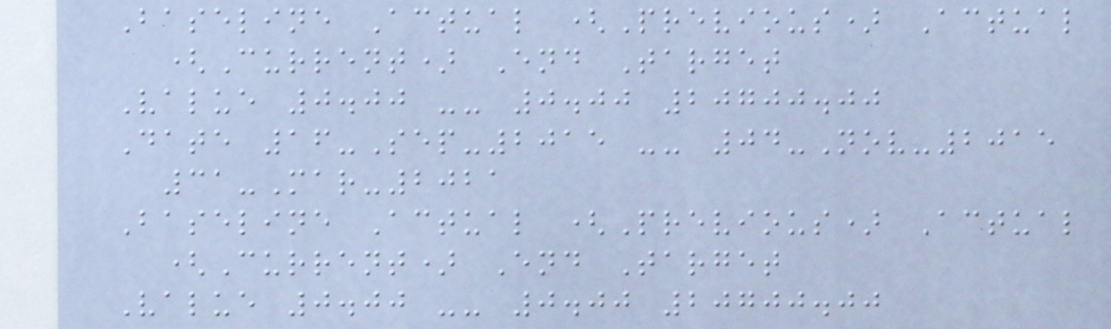Baseline Actual (Previous) Actual
(Current) End Target
Value 0.00 -- 0.00 20700.00
Date 16-Sep-2015 -- 04-Nov-2015
31-Mar-2021
Baseline Actual (Previous) Actual
(Current) End Target
Value 0.00 -- 0.00 20700.00
